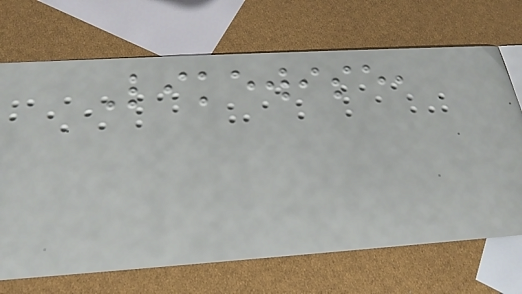Likewise,
